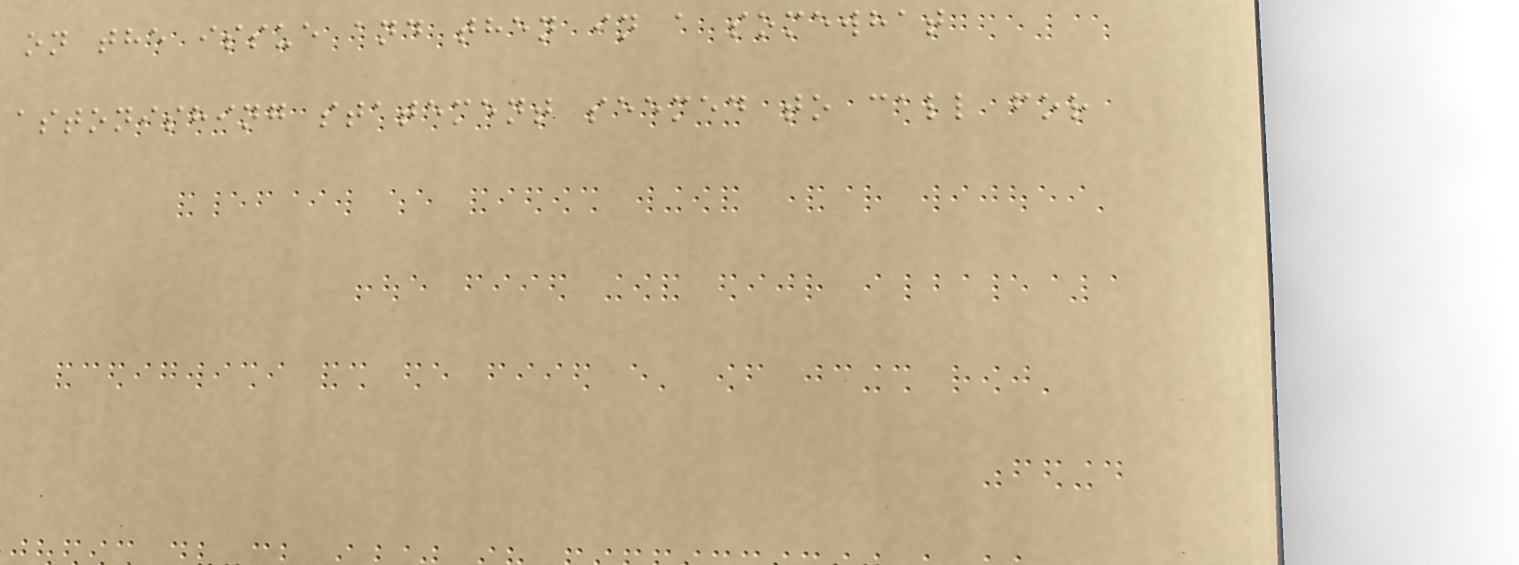on the issue and then in a somewhat
astonishing statement seemed to call for
